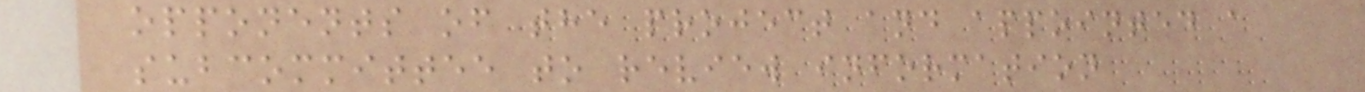opponents of the project and appointed a
subcommittee to review information
